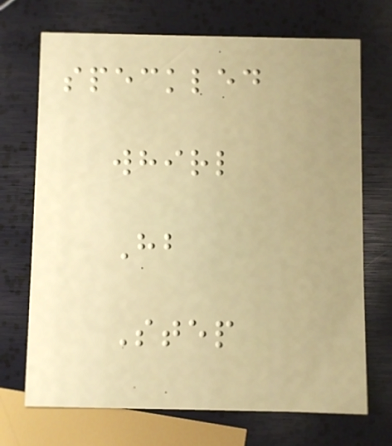speckled
whirl
Hb
Step
